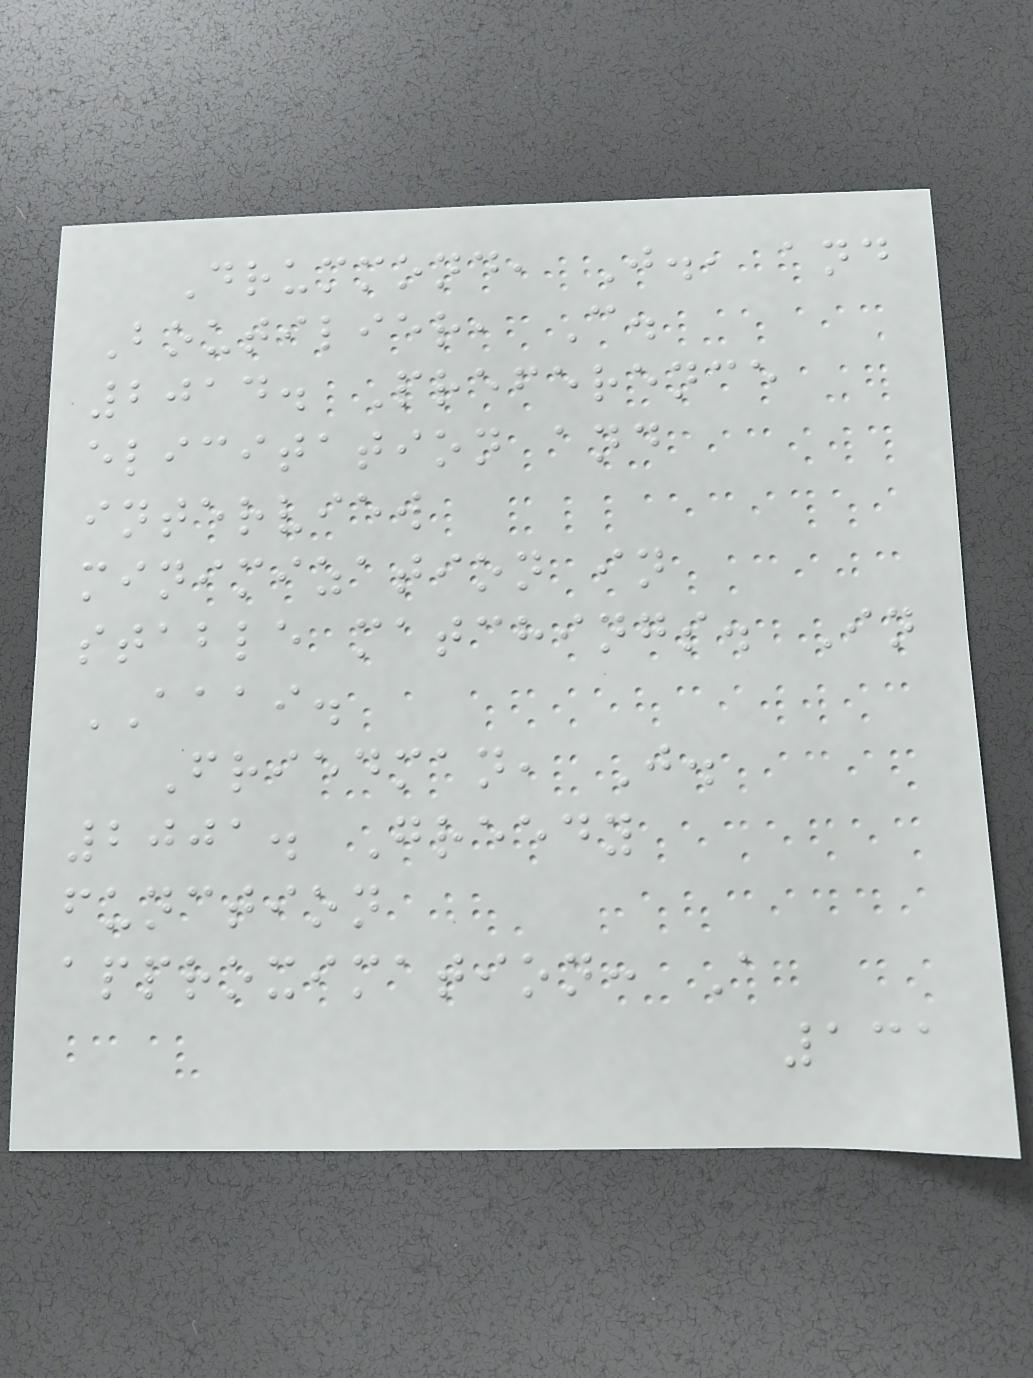Drummond, J., and
Boutilier, C.
2014. Preference
elicitation and
interview
minimization in
stable matchings. In
AAAI.
Friedman, J.
2001. Greedy
function
approximation: A
131
